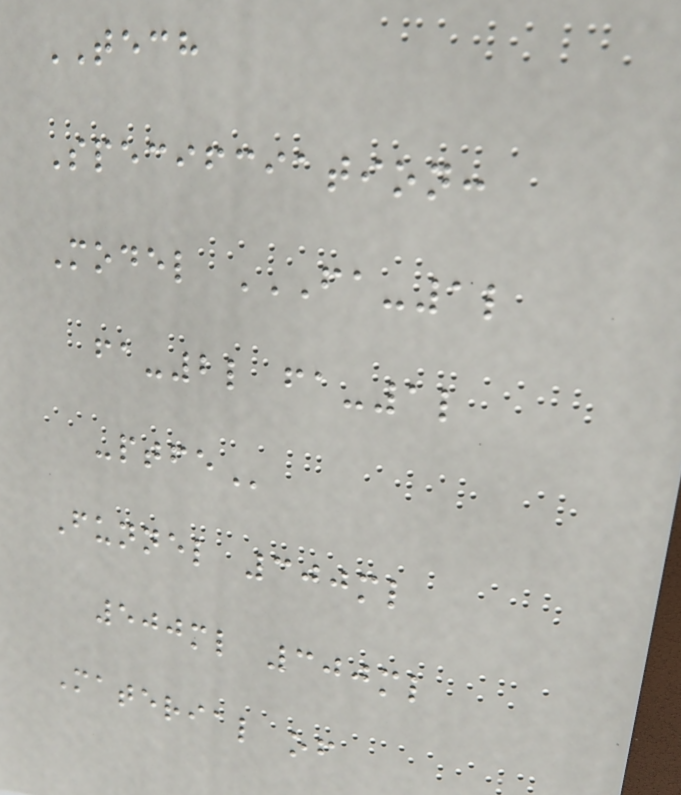TECH
Specifciation:
Model FA-1L
FA-2L FA-1L
-PTFE
Funnel 300ml
500ml 300ml
Material of
